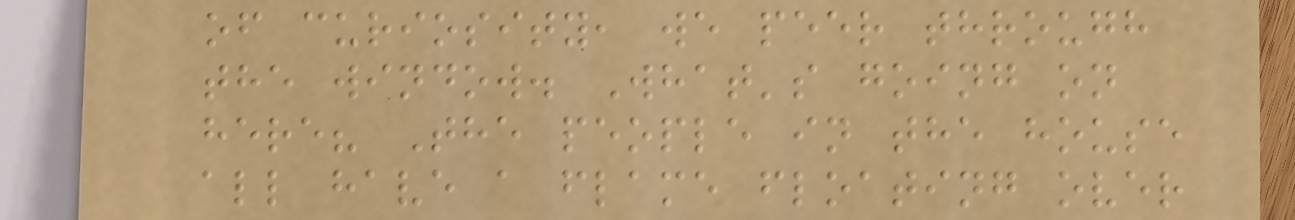of curiosity, we peer through
the window. What's going on
here? The people in the house
all have a flame floating over
